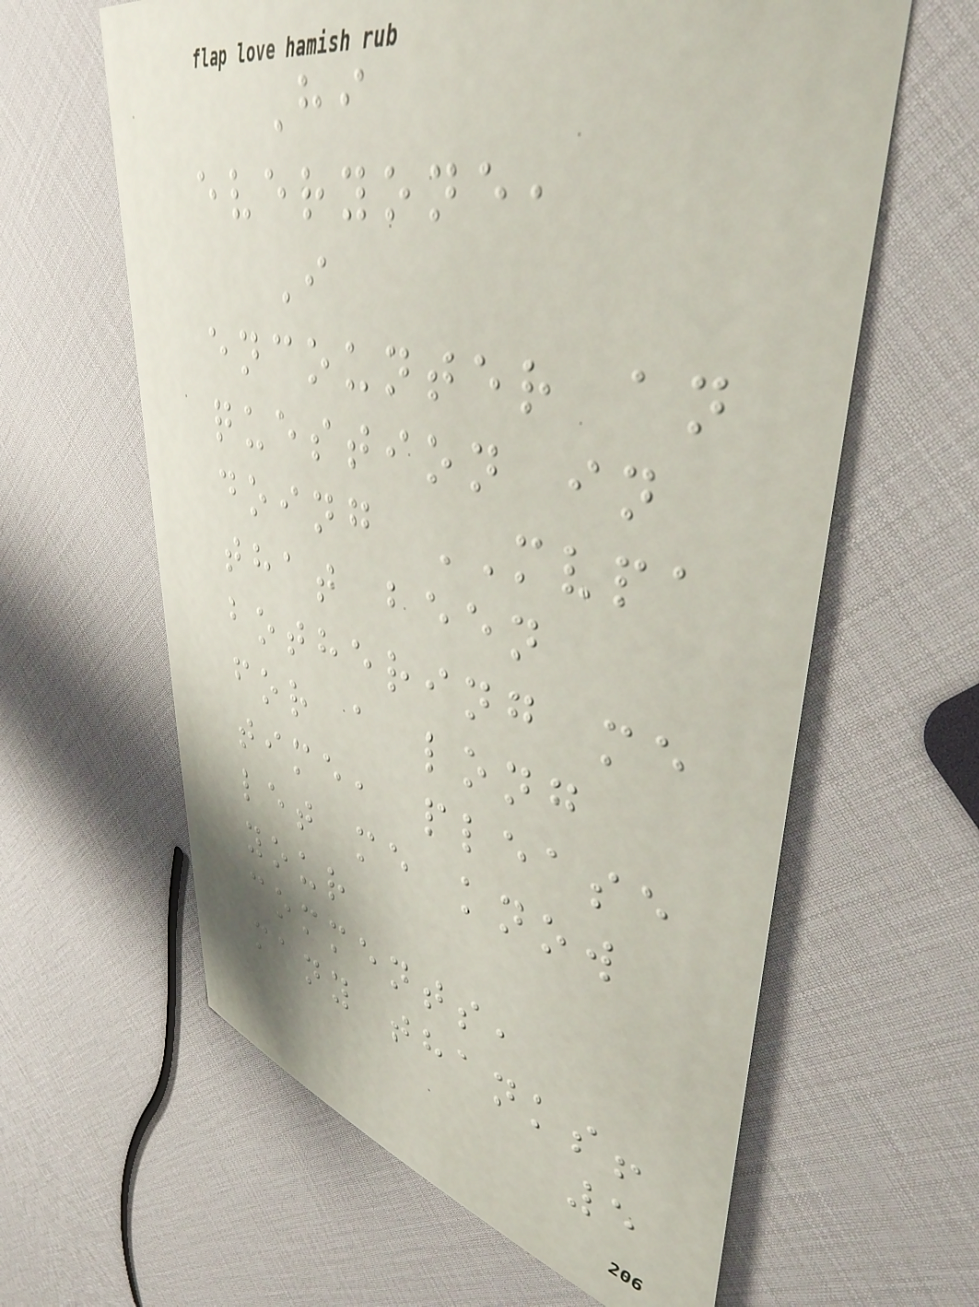Hi
everyone,
I
encounter an
question in
doing MVPA
that been
bothering me
for a long
time, please
let me know
your
comments,
many thanks!
5
